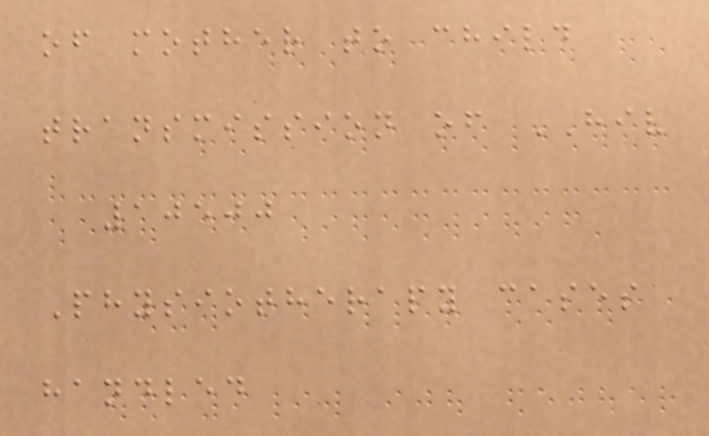of mother to child
transmission of HIV
10500
Physiotherapy cases
handled
